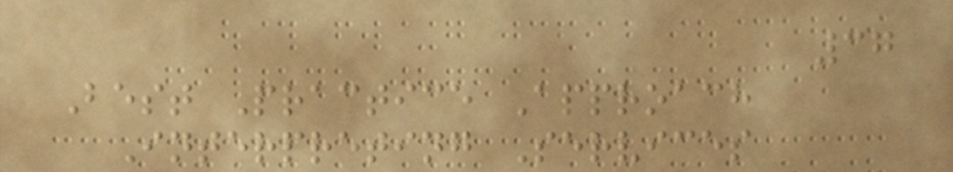37
Best Practice Approach
Interpreting Services
